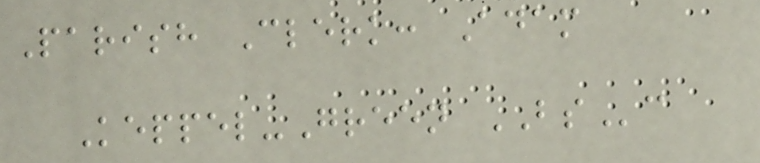Parish Clerk: Adam
Keppel-Green BSc
